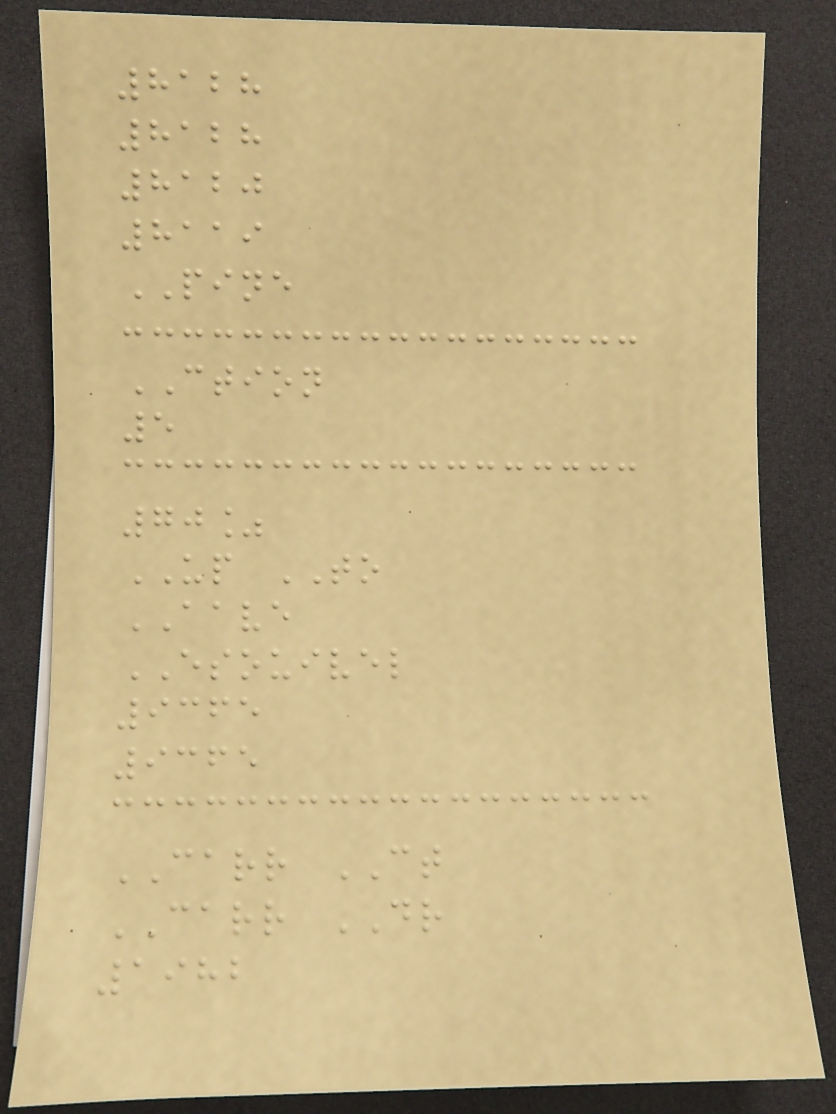8128
8128
8120
8119
PINE
CTION
5
70%
UP TO
AAVE
ESOUIVEL
9365
9365
CARR CT
CARR DR
1982
